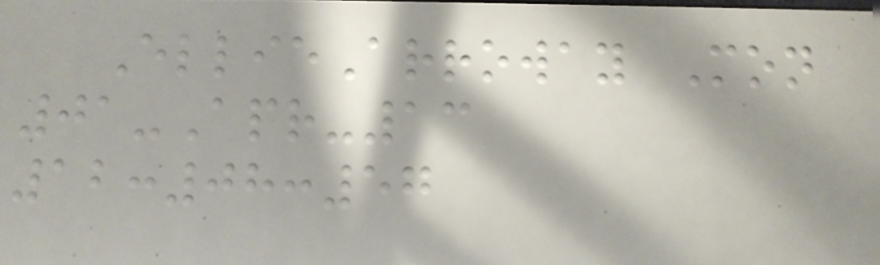EllieArroway Mon
01-Apr-13
12:08:57
